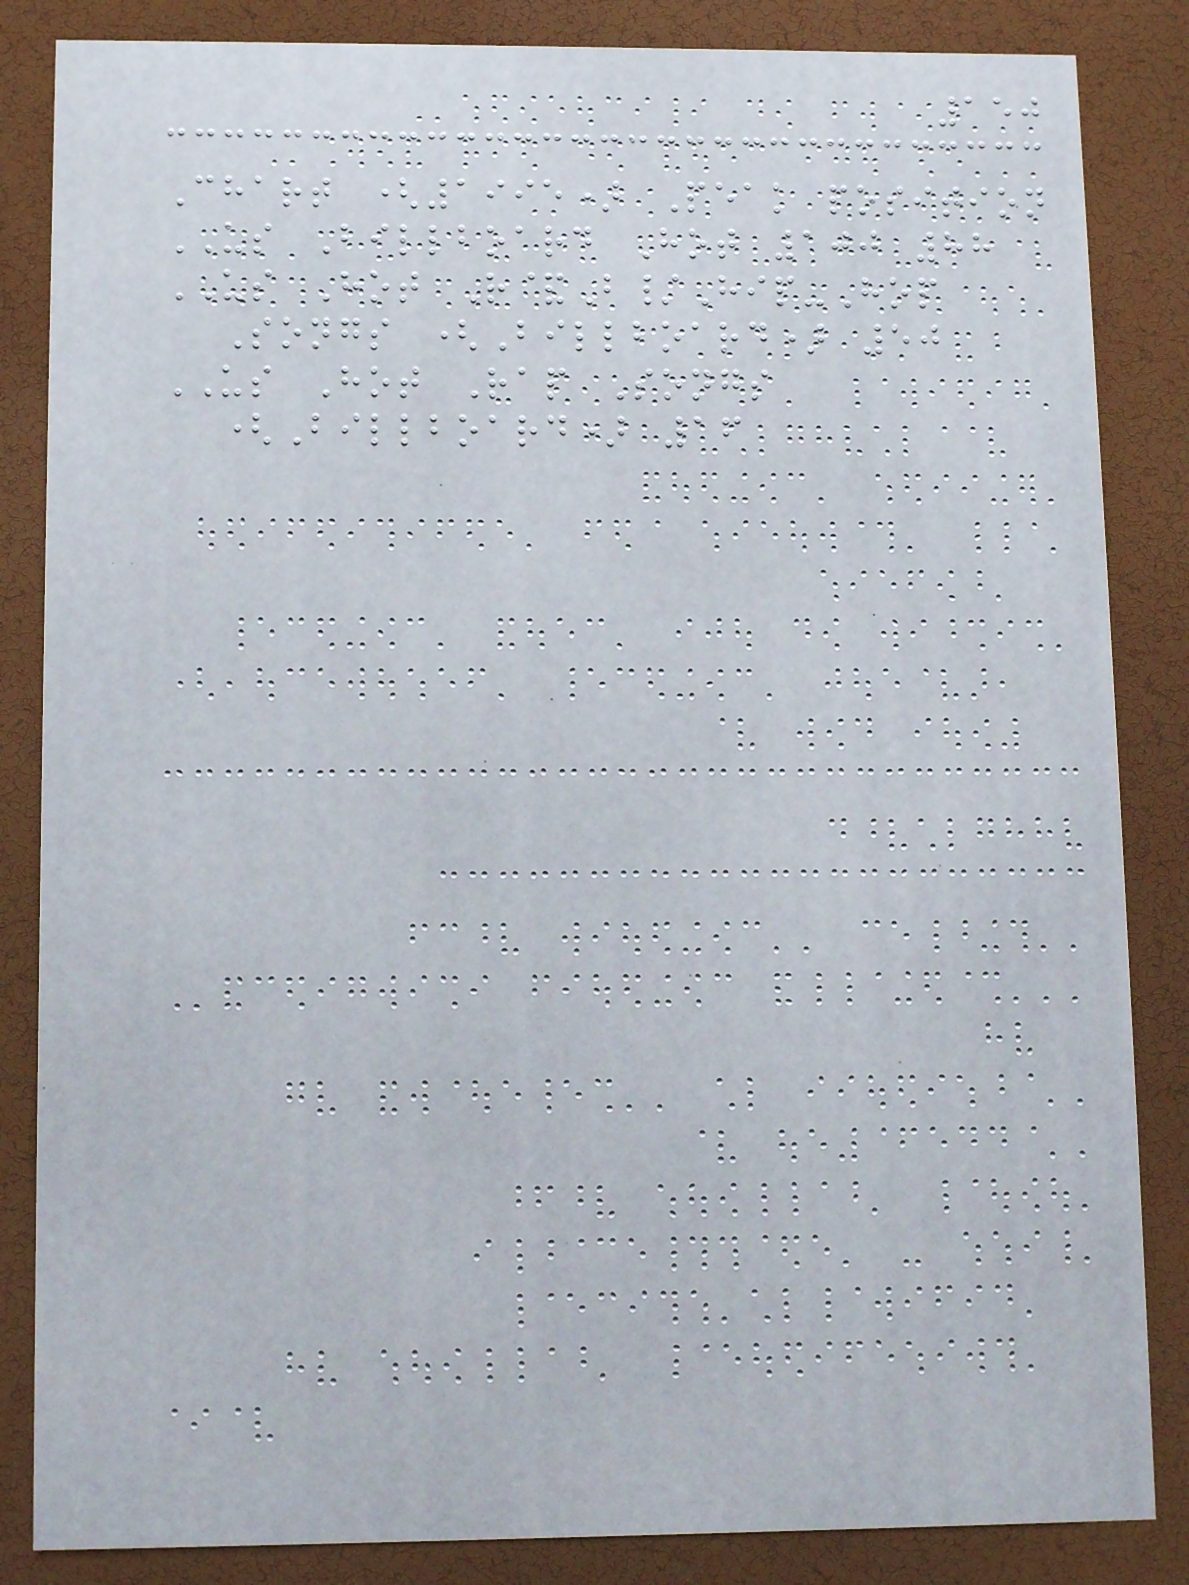150
Chart (1995) Peak position
US Billboard Hot 100 88
US Hot R&B/Hip-Hop
Songs (Billboard) 50
US Hot Rap Songs
(Billboard) 16
